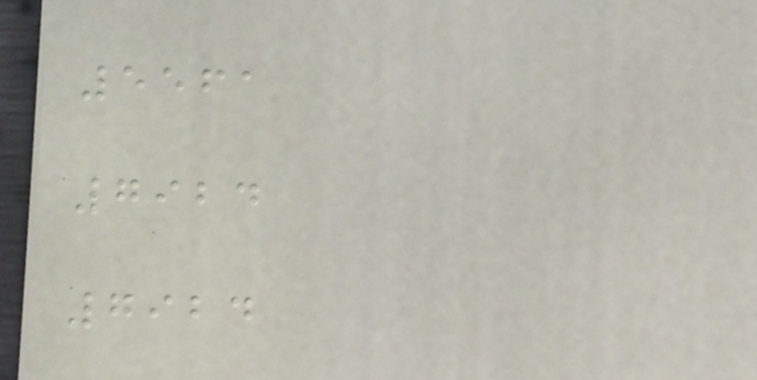5561
7924
7924
